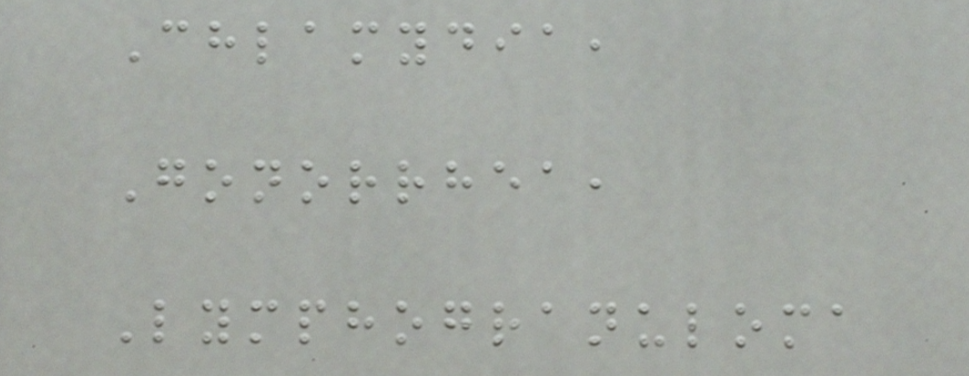Chlamydia,
Gonorrhea,
Lymphogranuloma
